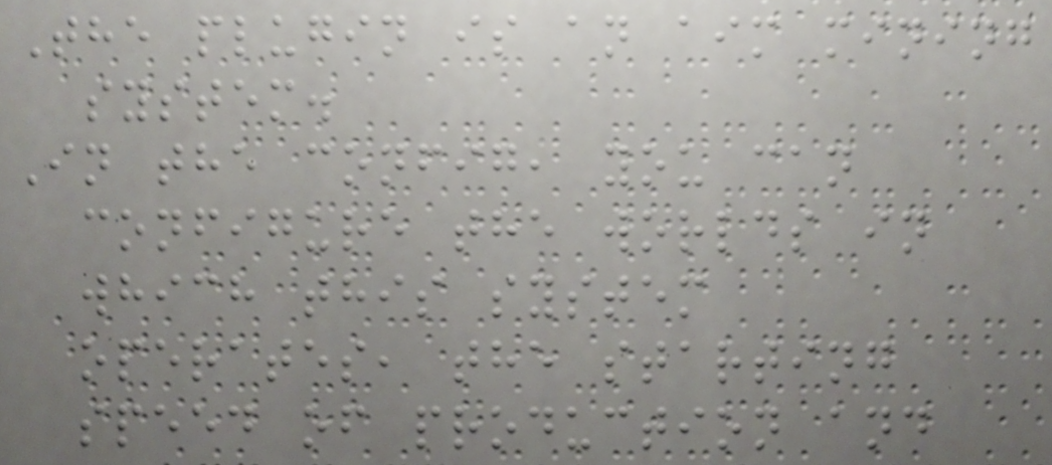The plugin is an aim mining
system.
In the config, you can
configure the worlds in
which this system
operates, the starting
speed of production and
